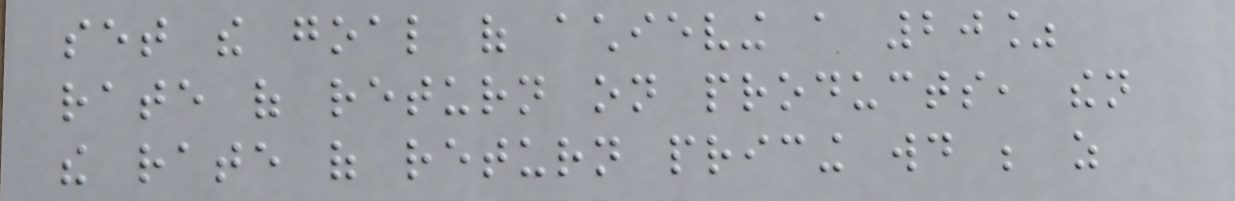set the goal of achieving a 20%
rate of return on products, then
the rate of return pricing would be as
